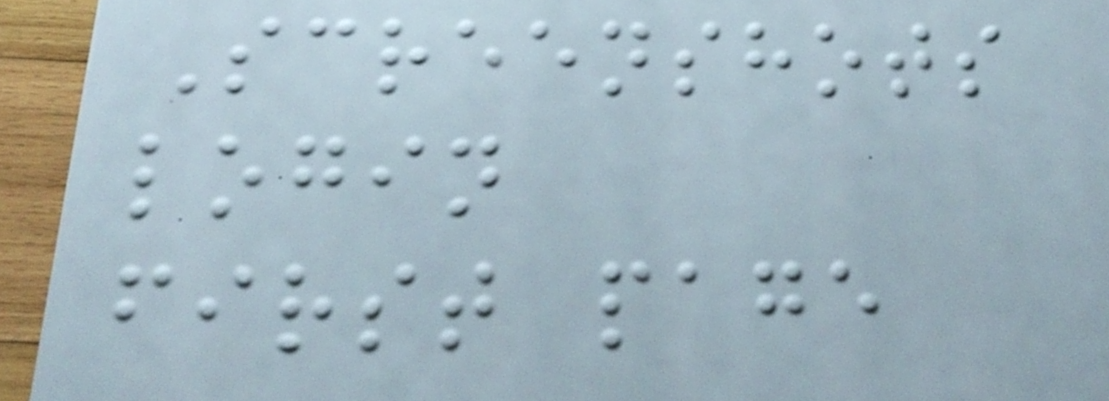Screenshots
login
first page
